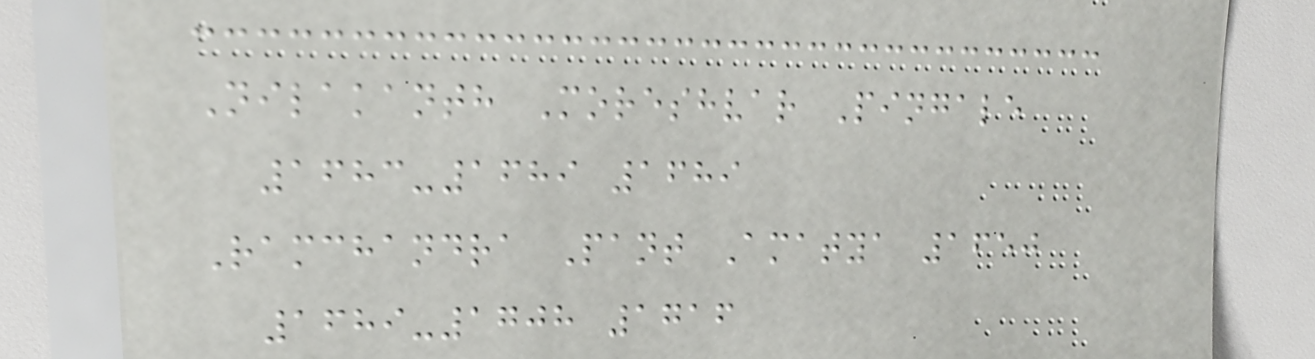Nilakanth Moreshvar Pingale
1683-1689 1689
Ramchandra Pant Amatya 1650
1689-1708 1716
